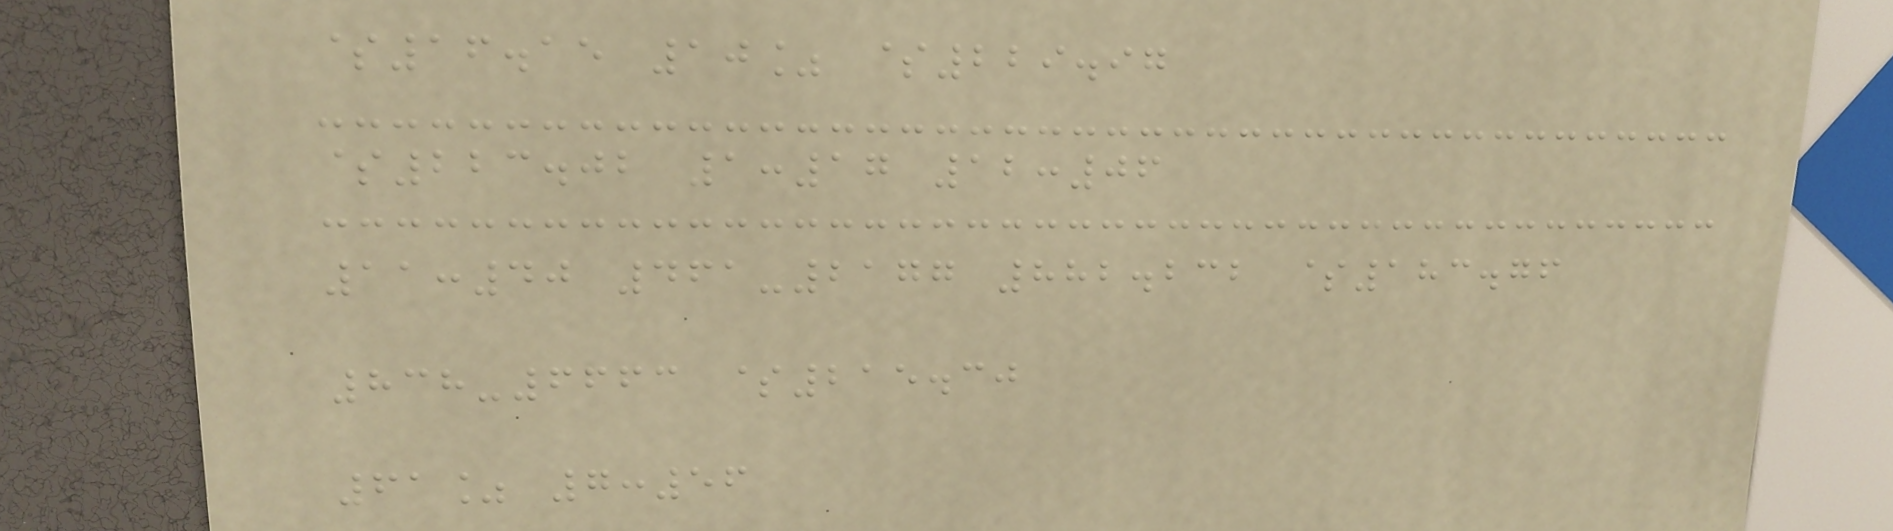$16.15 10% $229.97
$223.02 1:17 12:06
11:40 461-2177 882.232 $183.76
838-6663 $215.30
61% 7:56
